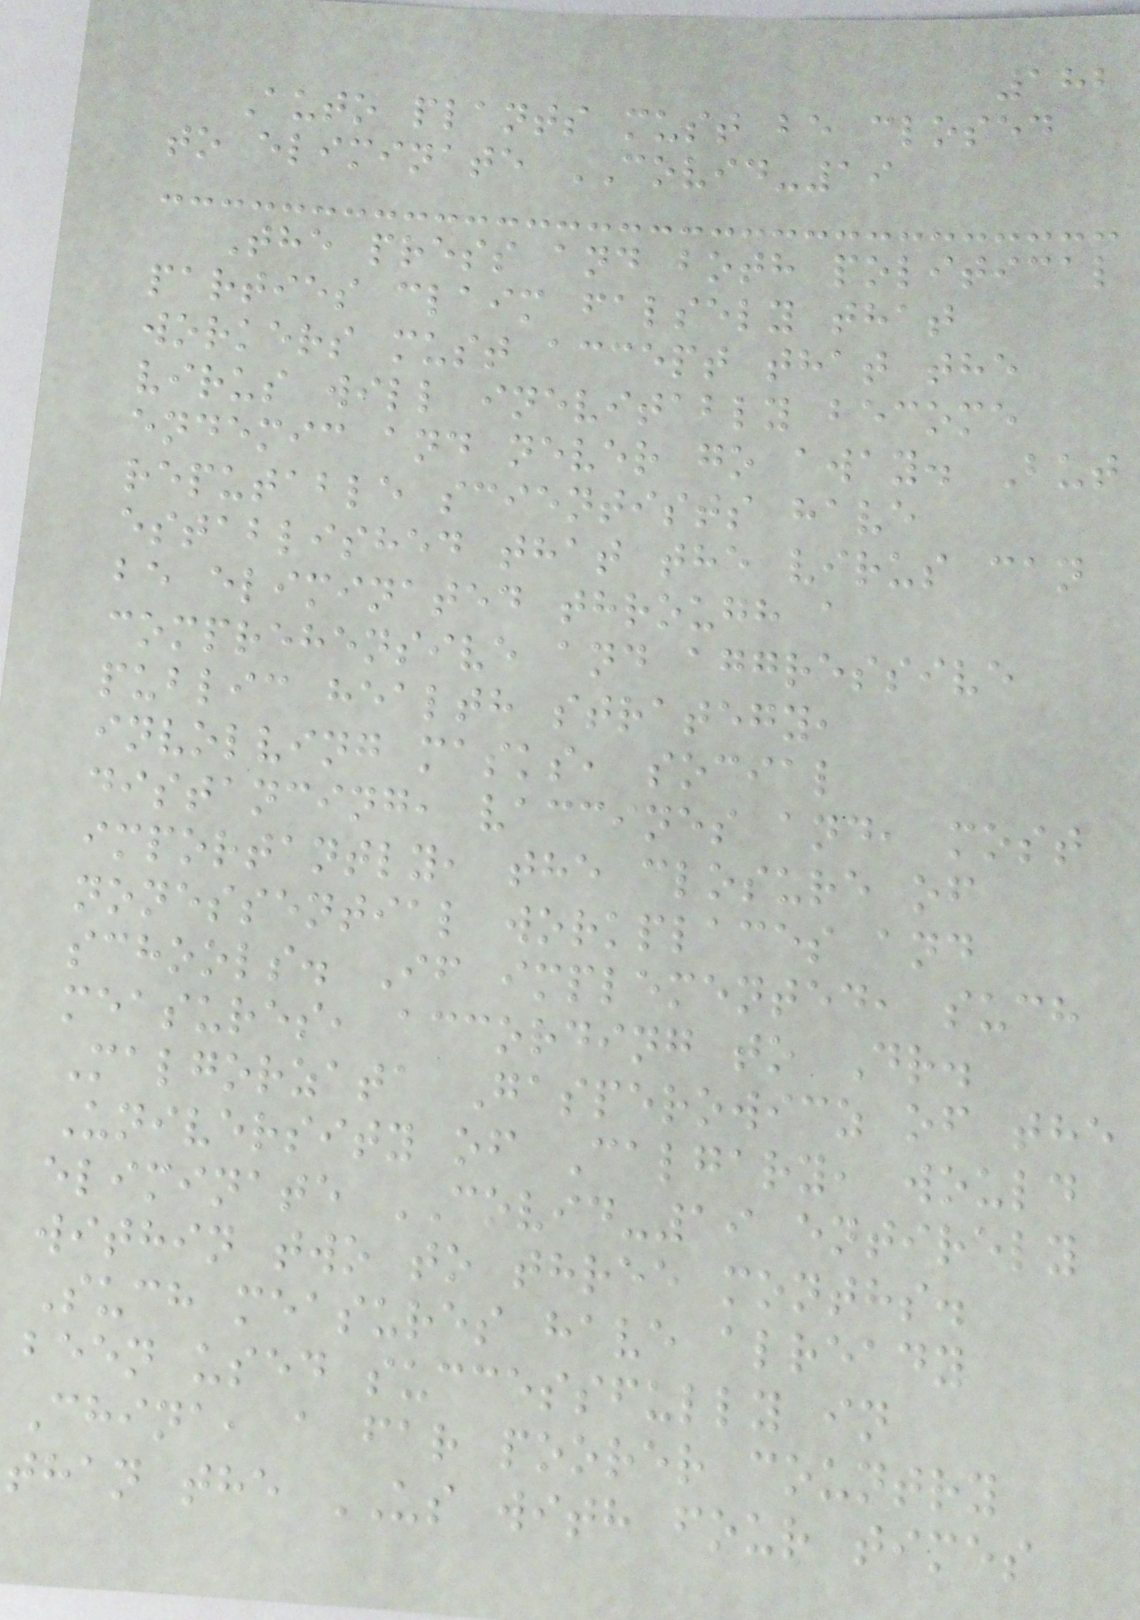182
Auto plants must be closed
to eliminate COVID-19
The press and both political
parties claim falsely that
workers must accept that the
virus will inevitably become
endemic and never go away. But
reputable scientists have
established that the virus can
be eliminated through a
comprehensive and aggressive
public health strategy,
involving masks, social
distancing, vaccines and, most
importantly, the closure of
nonessential workplaces and
schools. If implemented, such
measures, according to Dr.
Malgorzata Gasperowicz of the
University of Calgary, would
eliminate COVID-19 entirely
within two to three months.
Such measures have already
been used successfully in
China, a far poorer country
than the US with four times
